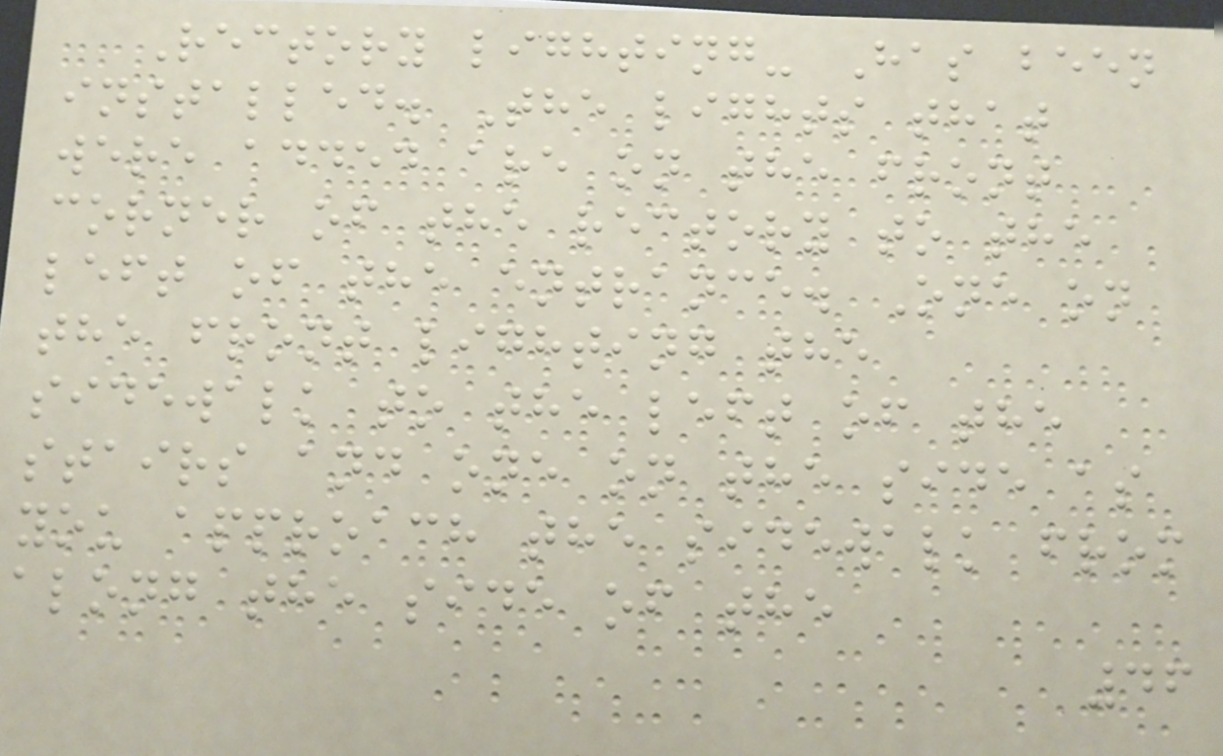Rectory lighting- Has been
installed. The lights that
were added are on the front
corner of the rectory to the
left of the entrance. One on
the front lighting the
sidewalk to the left of the
stairs and one on the side as
you approach the sidewalk from
along the side of the
46
